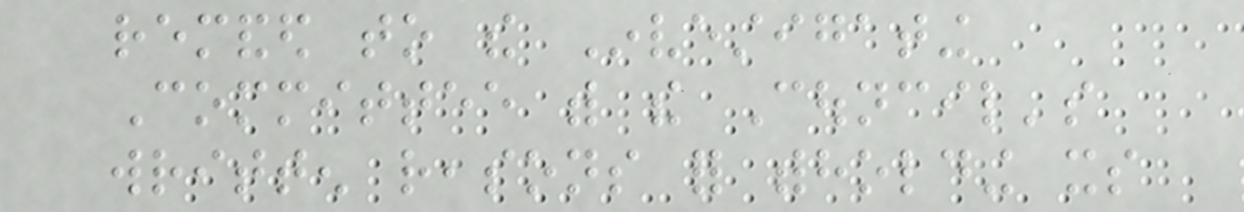remanded to the Investigating
Committee with the Council's
written reasons for withholding its
